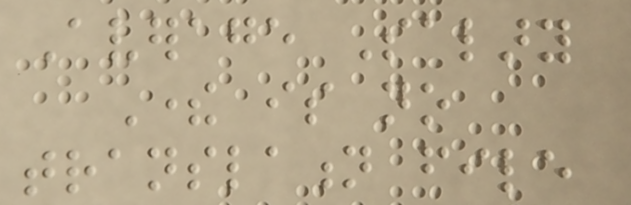Average Salary
There is no
translation file
